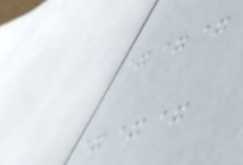===
===
